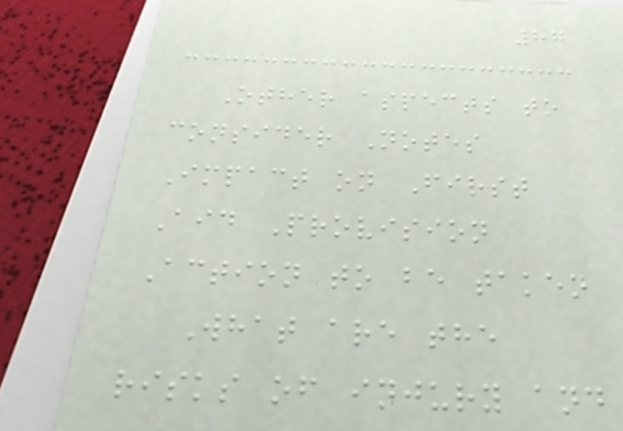87
Other aspects to
consider Notes
Impact on First
Aid Provision
Action to be taken
What are the
risks of injury and
